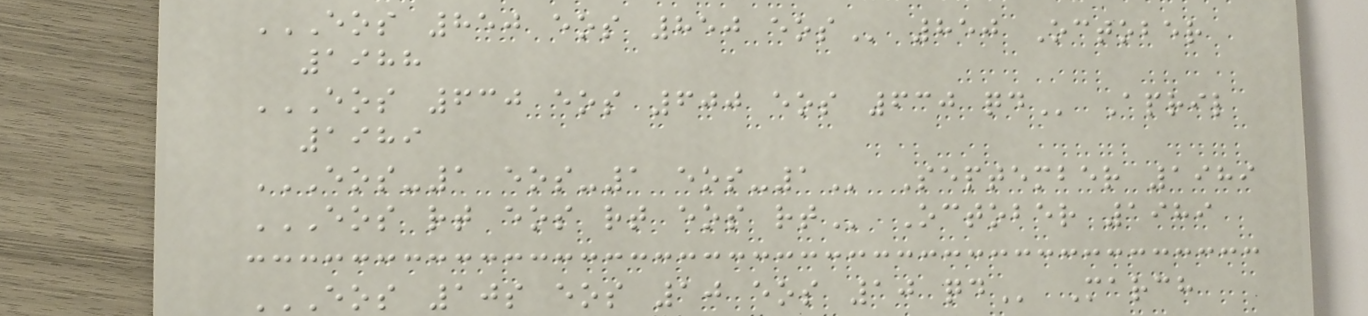EOS 850 EOS 850 EOS 850 October
1988
EOS 630 EOS 600 EOS 630 QD April
1989
EOS-1 EOS-1 EOS-1 September 1989
EOS RT EOS RT EOS RT October 1989
EOS 10S EOS 10 EOS 10 QD March
